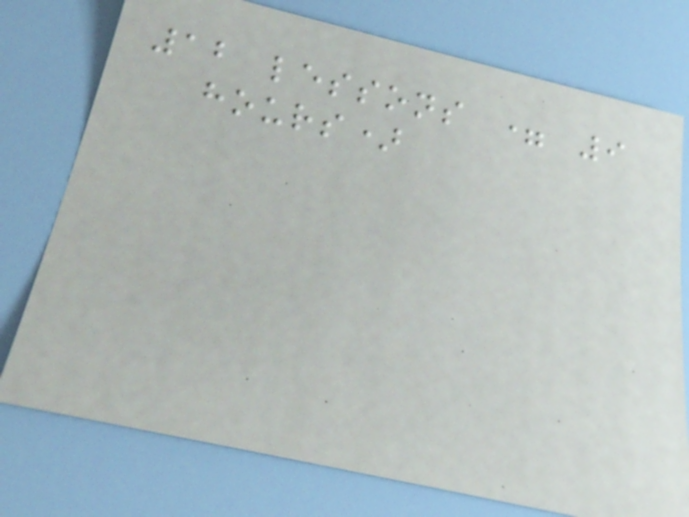12 lessons = 9
hours)
